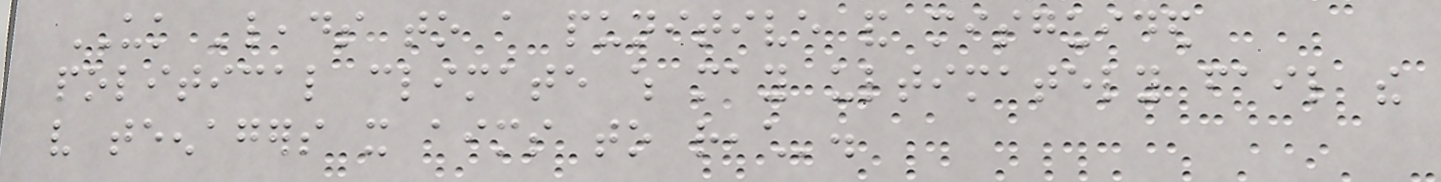UK 'leads to a punitive and misguided
political climate which may ultimately fail the
very teenagers it aims to reach'.
